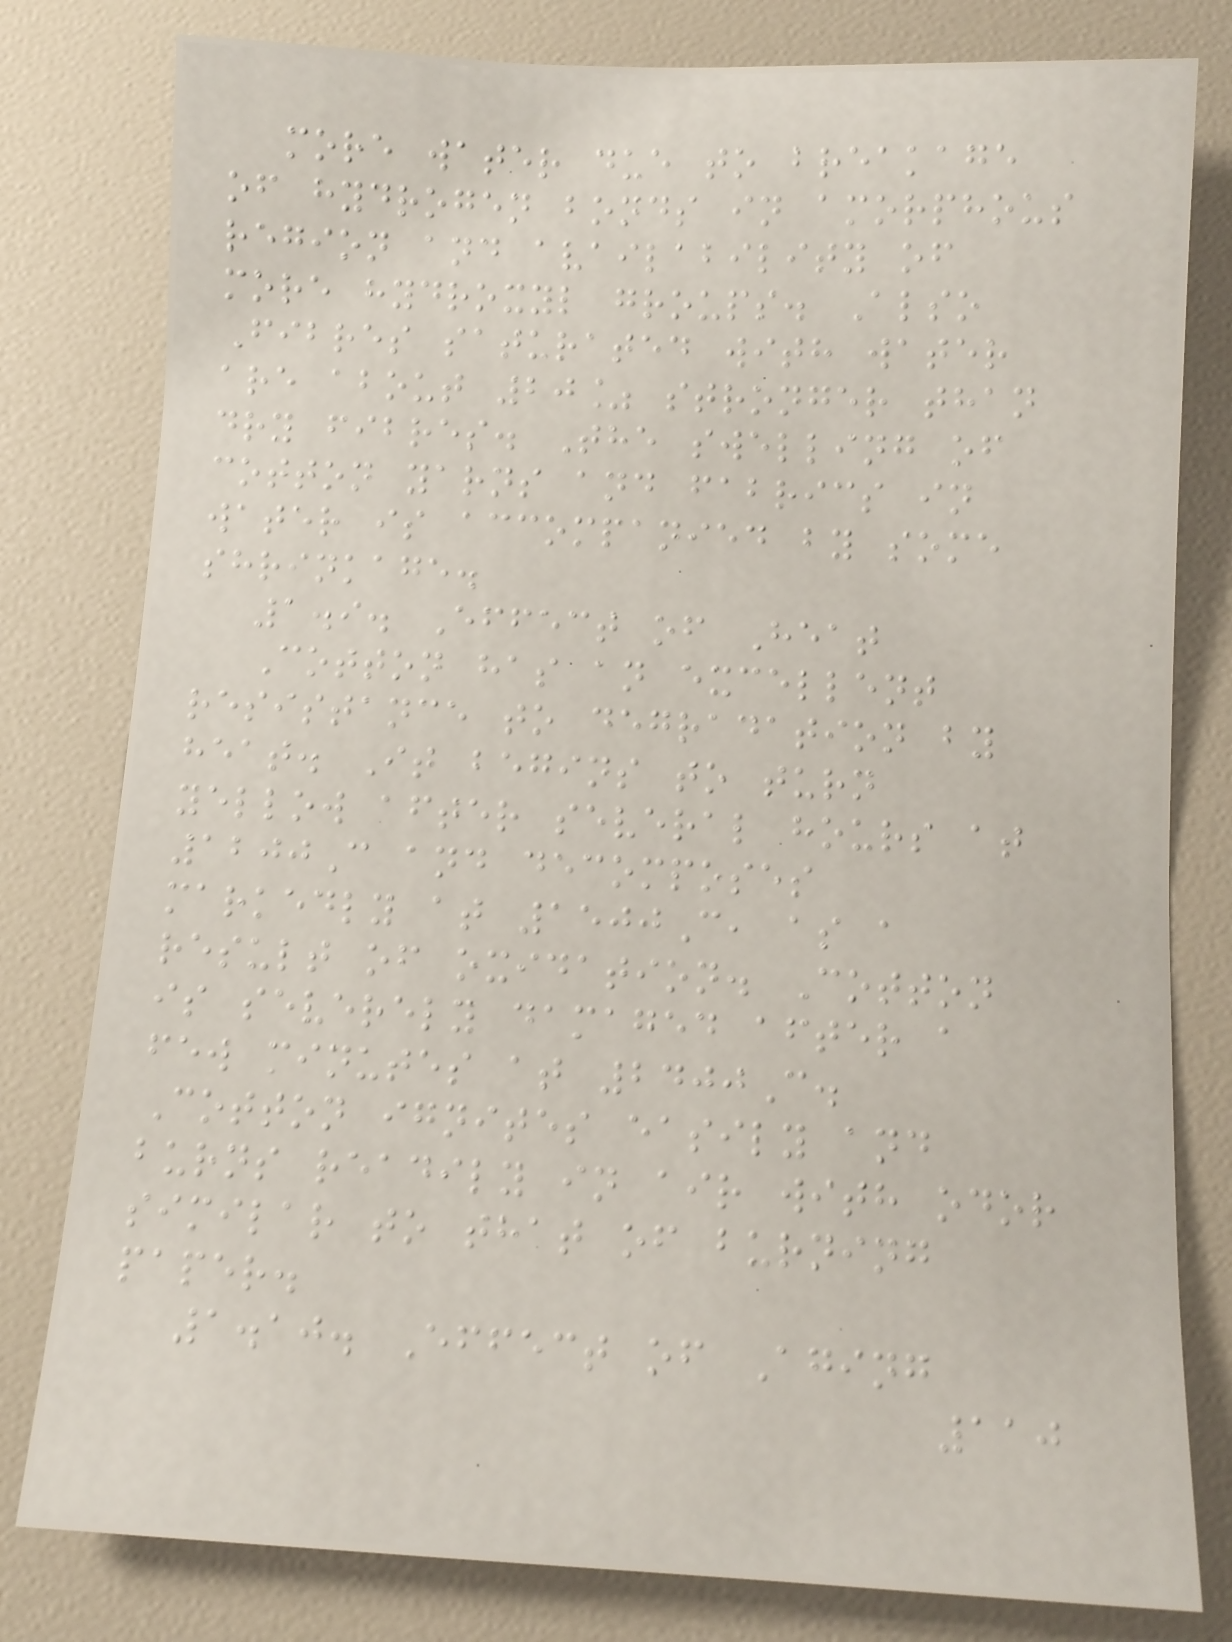more water due to breakage
of hydrogen bonds in amorphous
region and availability of
more hydroxyl groups. Also
Fibres saturated with water
are about 20% stronger than
dry fibres. The swelling of
cotton yarns and fabrics in
water is accompanied by some
shrinkage.
1.9. Effect of Heat
Cotton has an excellent
resistance to degradation by
heat. It begins to turn
yellow after several hours at
1200C and decomposes
markedly at 1500C, as a
result of oxidation. Cotton
is severely damaged after a
few minutes at 2400C.
Cotton ignites easily and
burns readily in air with odor
similar to that of burning
paper.
1.10. Effect of Aging
110
